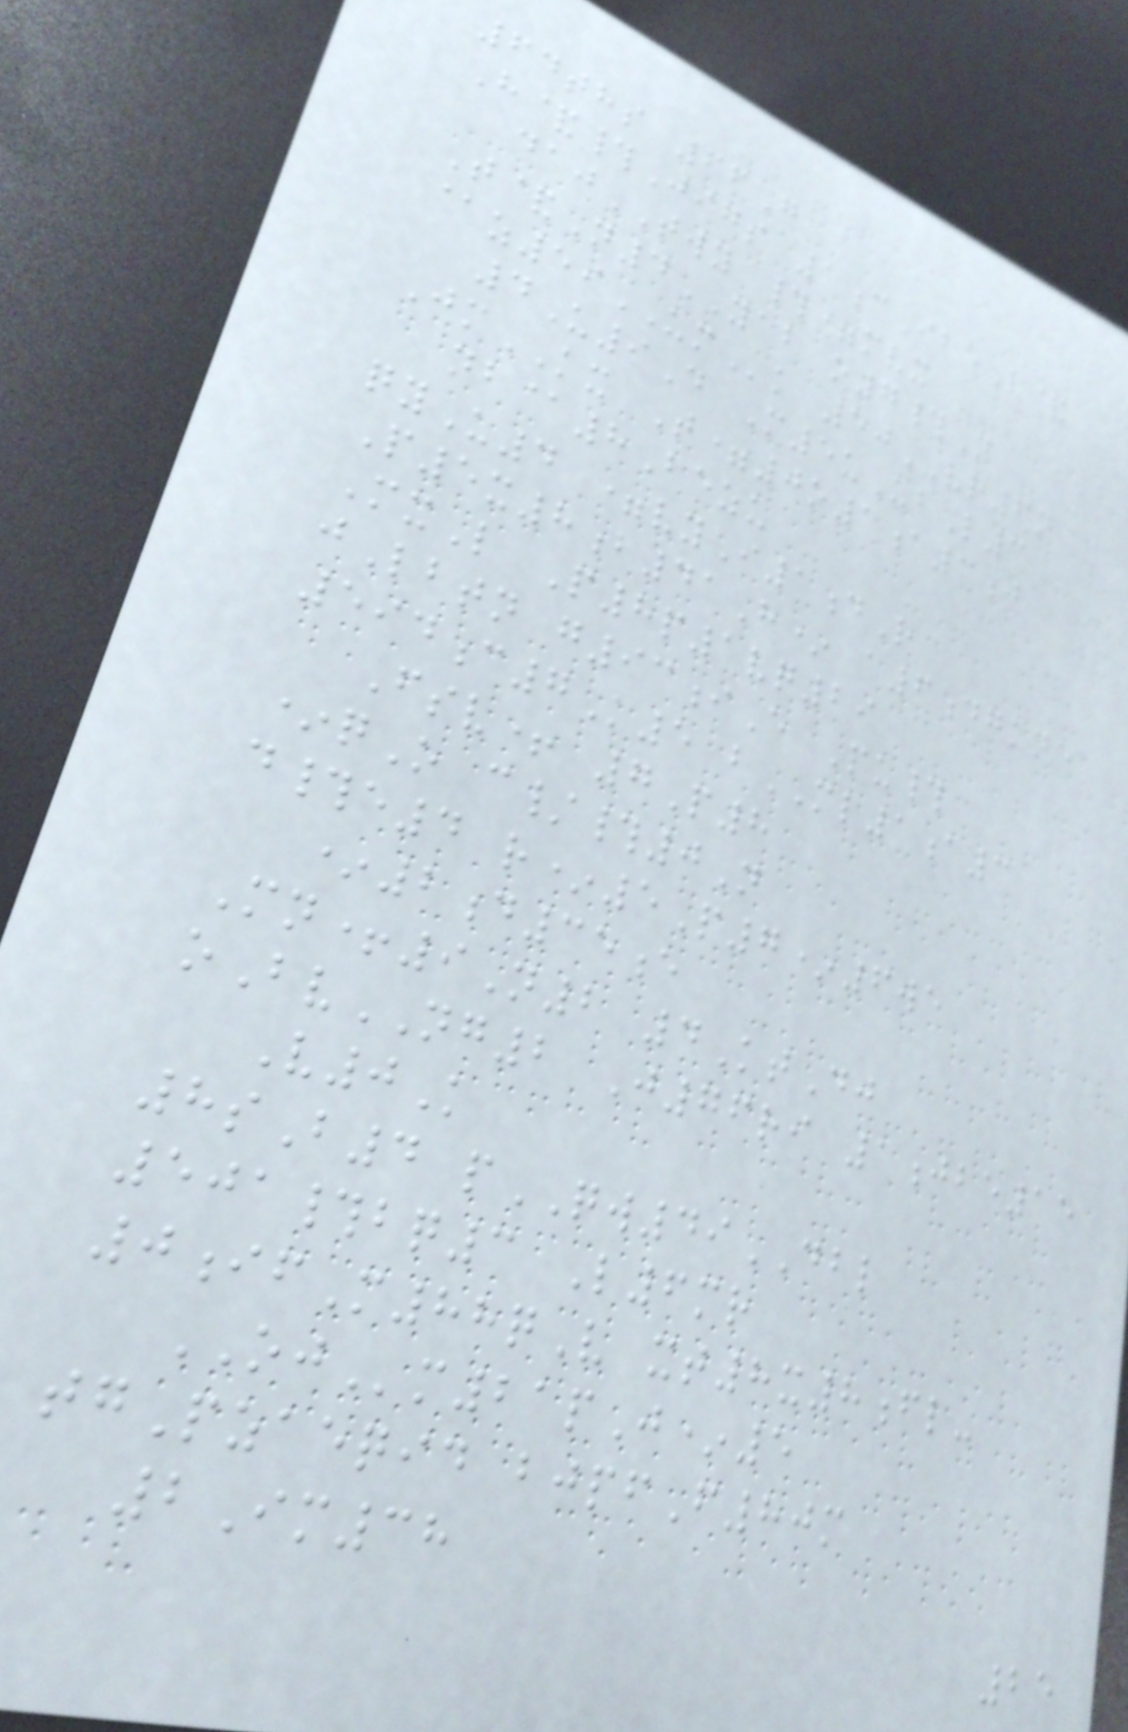64ths 66G
H&#Jigs 1cIbeV&
dajTWY #=mvx
T&N4YAB o7#Y
@z59UMk 50VR6n
4U9D M5uUbL3
JmKX T=0o1a3j
nb@8Bezu
qyU4 =vyI1dR
P5x8b41H* a6dgkne
MxL P8p1vq29
jLbtn g93iE Pu#
594c7K5 bML1a3
Fsv+ 7P8
*qO c/#0N
d#e4 r*5P7*6we
*2d35e
Mn+9N2 4KtDj
oBvNG2 J76ri 1jbe15
V0K
8sB4 pQW49DBL
501#bq3 L6mr
0ifM88qV xt8x8fl-
OJm21pJ*5
tgPzaeqid bjpfF80m
2Im38
25
